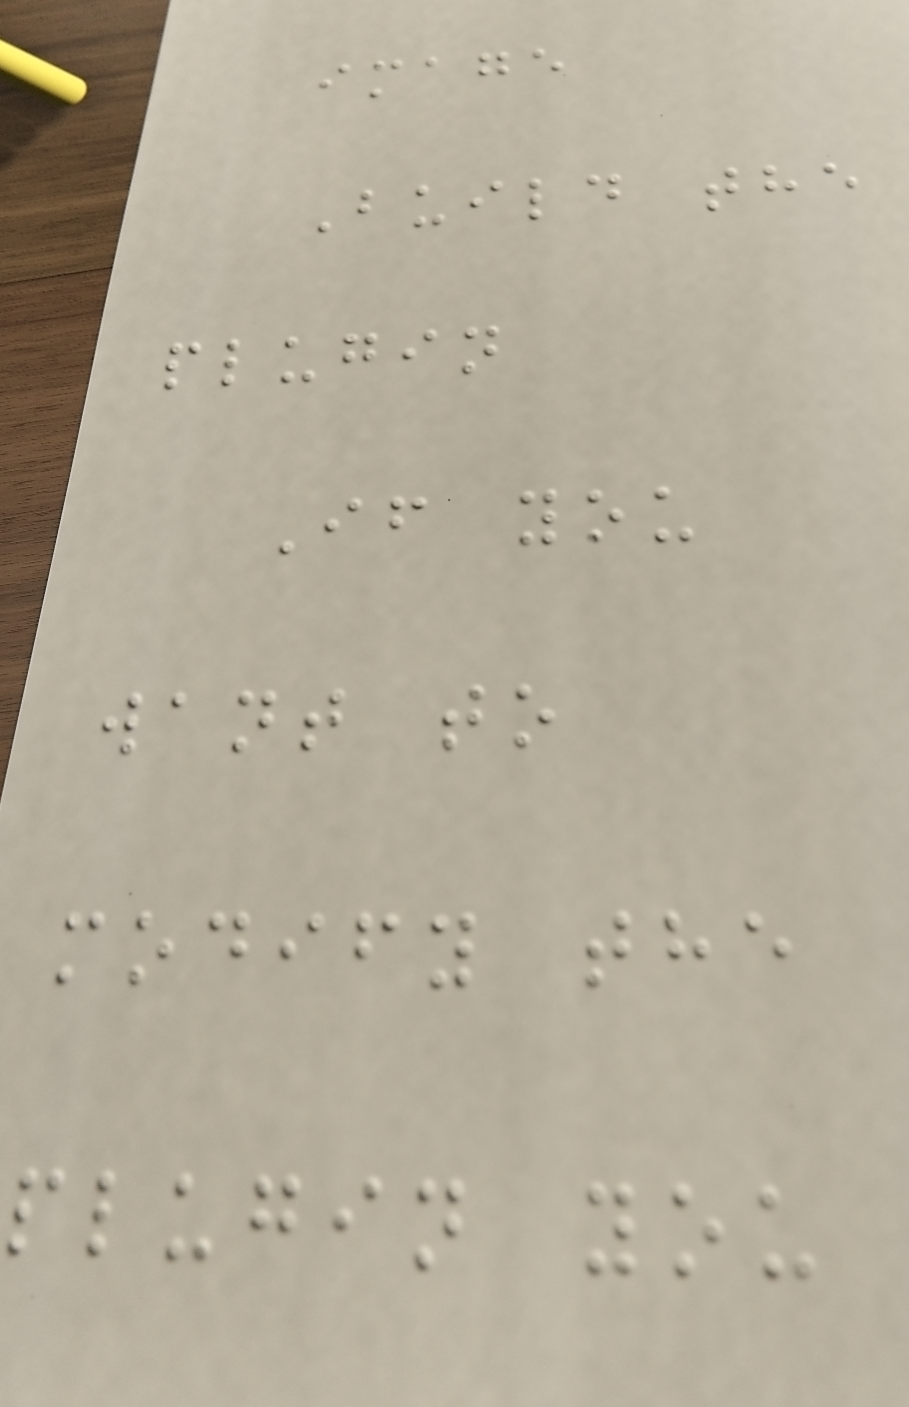image
Build the
plugin
If you
want to
modify the
plugin you
